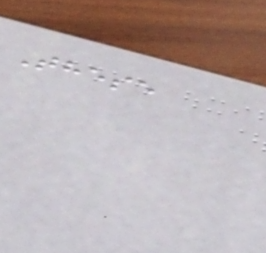These
